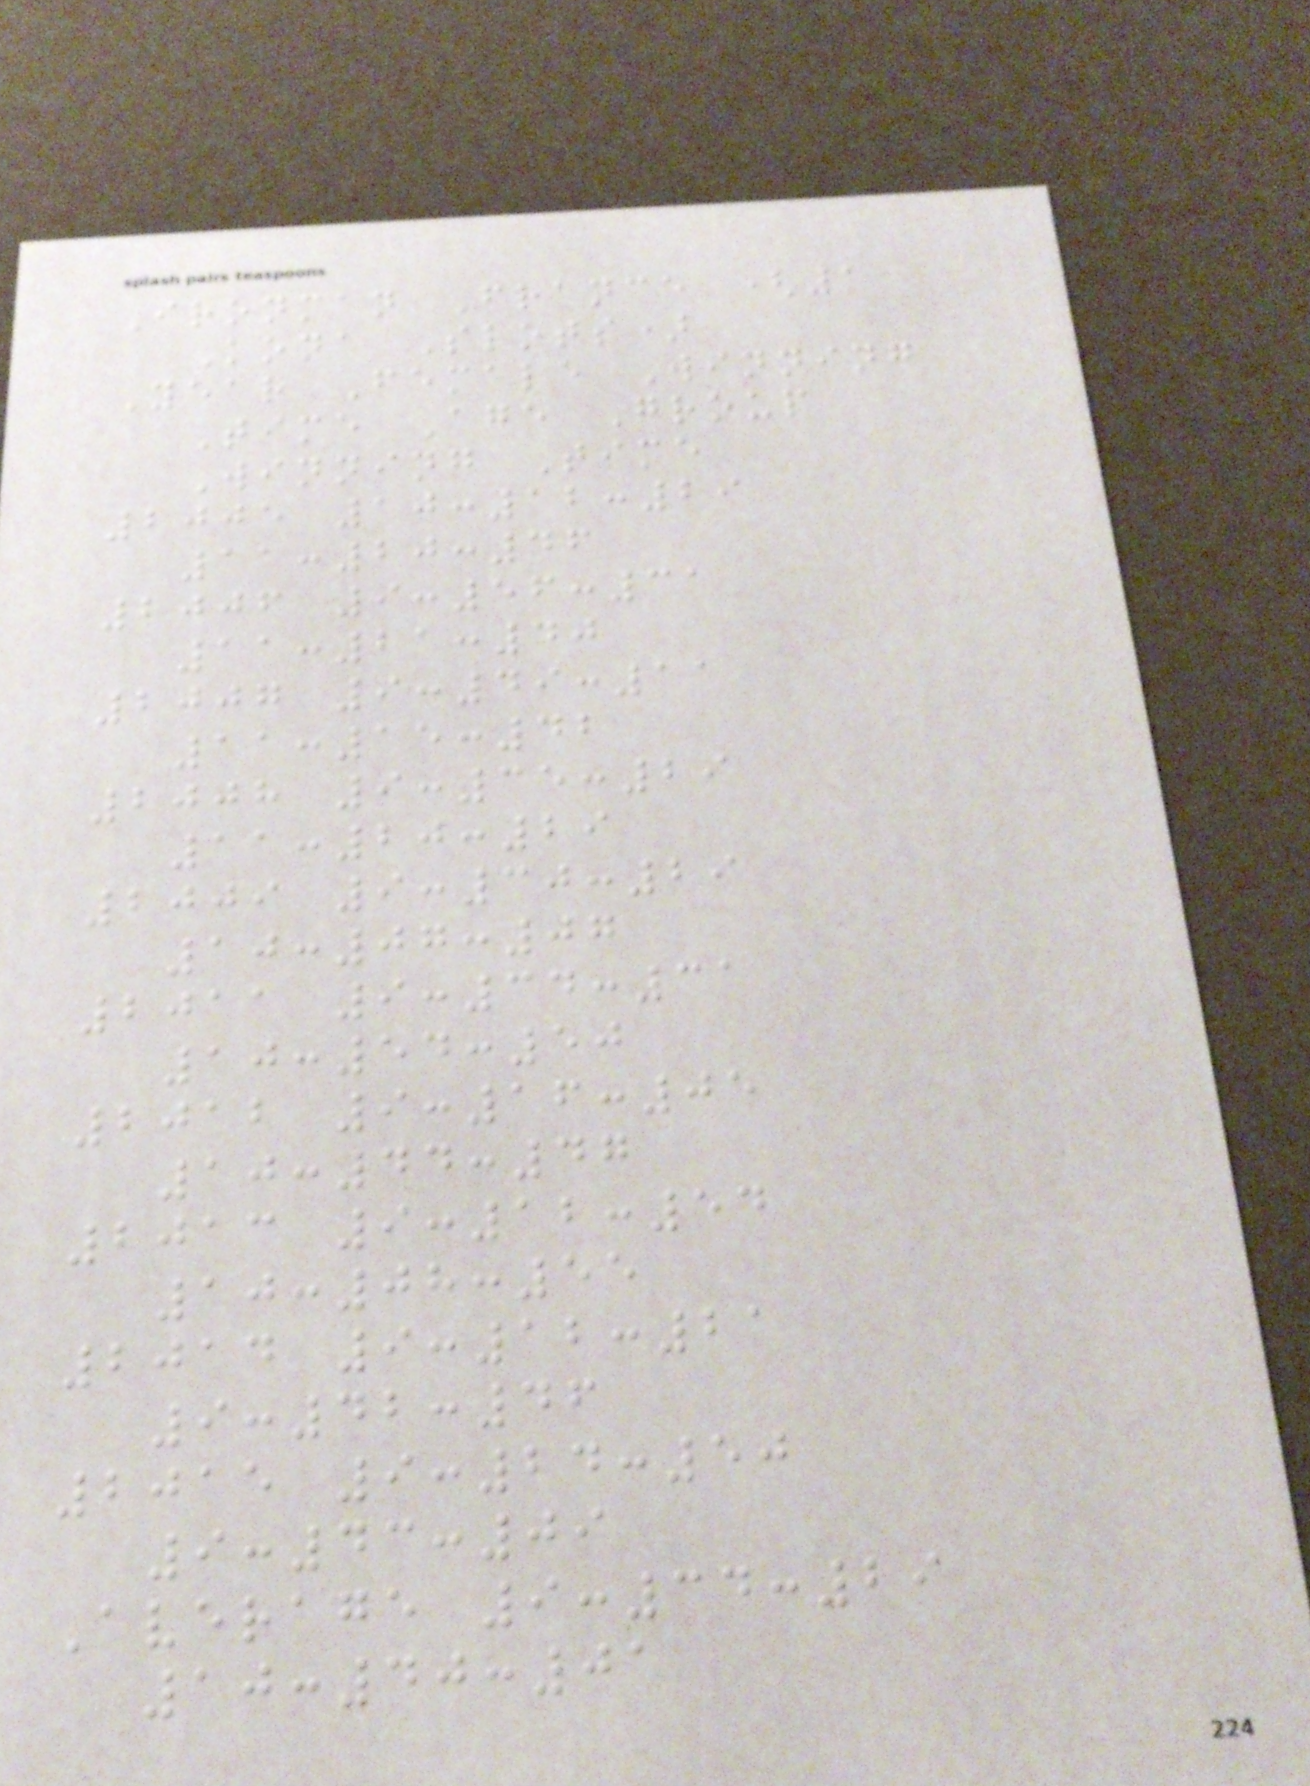Ironman France (1
Kona Slots)
Year Female Winning
Time Age Group
Winning Time
2005 10:12:29
11:20:46
2006 9:56:31
11:21:40
2007 9:49:11
11:15:42
2008 9:35:29
11:20:29
2009 9:30:29
10:07:07
2011 9:34:31
10:54:50
2012 9:16:05
10:44:47
2013 9:12:54
10:08:55
2014 9:12:21
9:42:46
2015 9:24:50
9:43:09
Average 9:34:29
10:40:01
